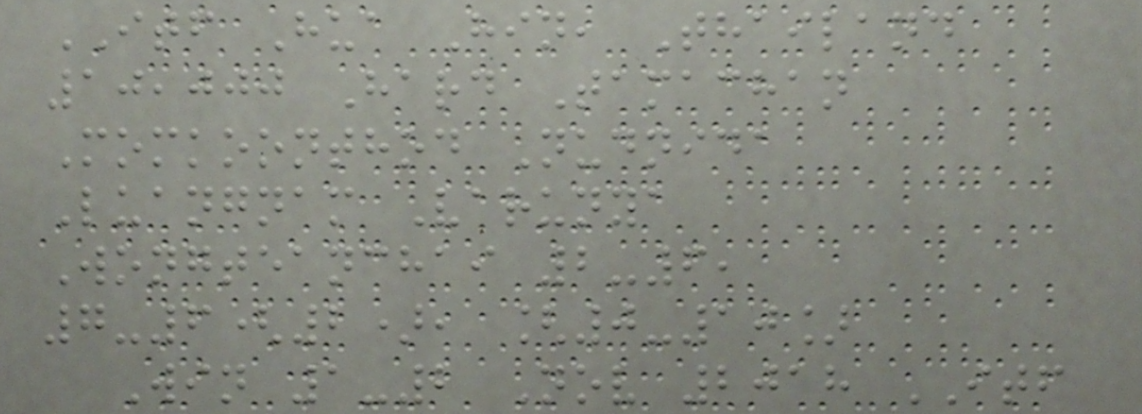ITF Hua Hin, Thailand
10,000 Hard Tamachan
Momkoonthod Nudnida
Luangnam Varunya
Wongteanchai 2-6,
7-6(2), [0-10]
Win 1-2 Nov 2018 ITF
